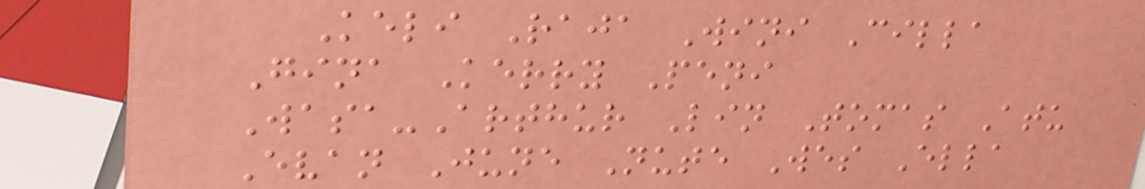Keli Raja Wini Cilla
Gina Kerry Peni
Wasa-Arthur Lin Tomas Atu
Evan June Nute Wes Ella
